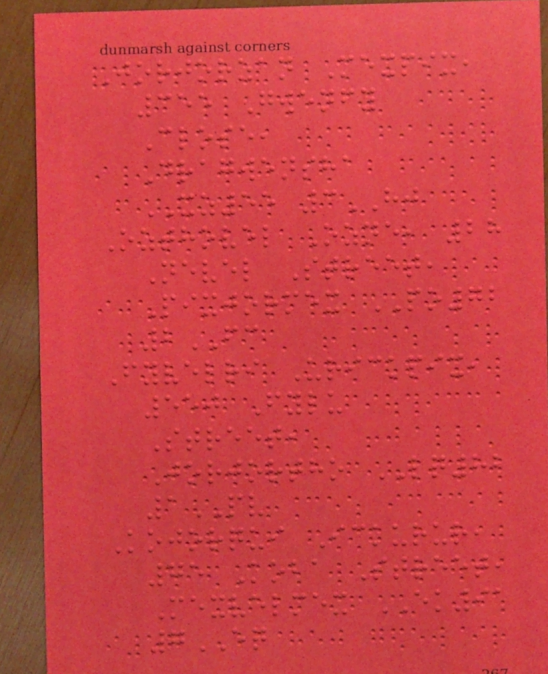Jorjorzan Mexpix,
355 Gwenfy
Close,
Dragwensha
XZ55 3HJ
Ozthovel Ozne, 28
Nevel Street,
Pixjormex PO72
2FC
Fyvelri Urickpix,
550 Fylu
Street,
Jorjortho LQ82
1PV
Kojorqui Ickurur,
75 Koba Street,
Mexvelmex EK91
7EQ
